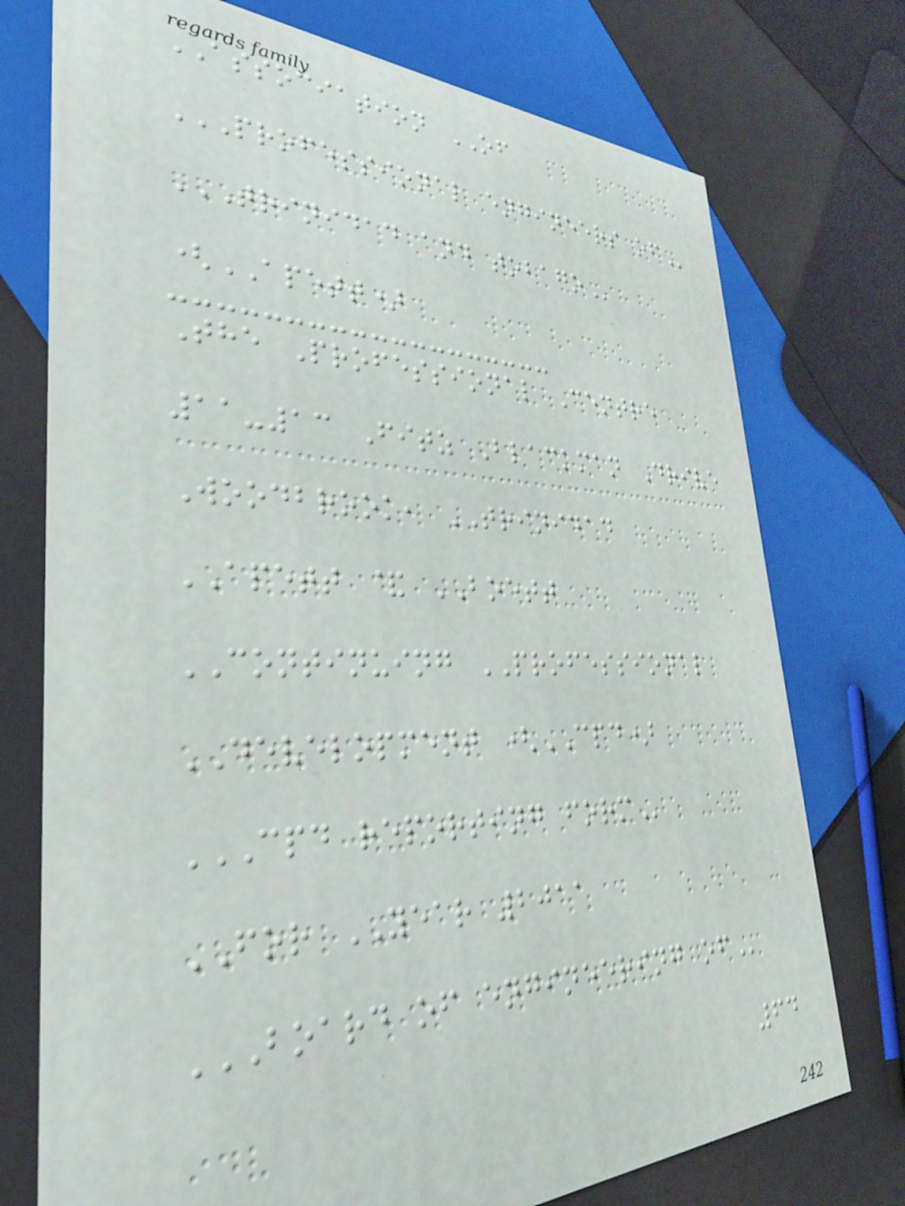ASSOCIATION OF
PROFESSIONAL ENGINEERS OF
TRINIDAD AND TOBAGO
(APETT)
The Professional Centre
11-13 Fitz Blackman Drive
Woodbrook, TRINIDAD
APETT & BOETT
CONTINUING PROFESSIONAL
DEVELOPMENT (CPD)
CPD REPORTING FORM
FOR YEAR 2011
BOARD OF ENGINEERING OF
64
